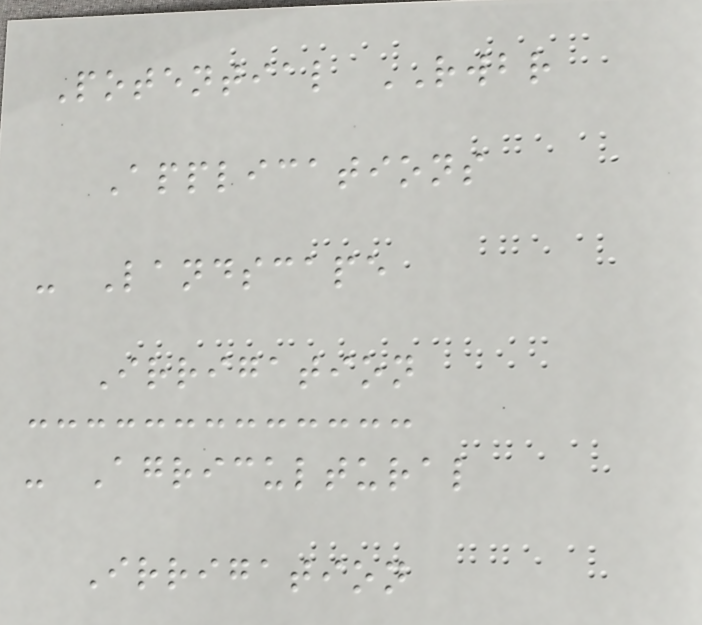Potential RWBR
Applications
- Landscape
Irrigation
- Agricultural
Irrigation
